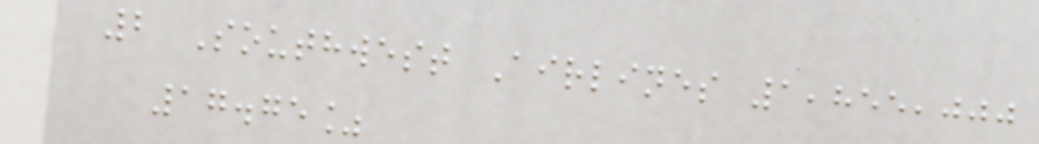2 Southwest Airlines 1,855,000
17.75%
